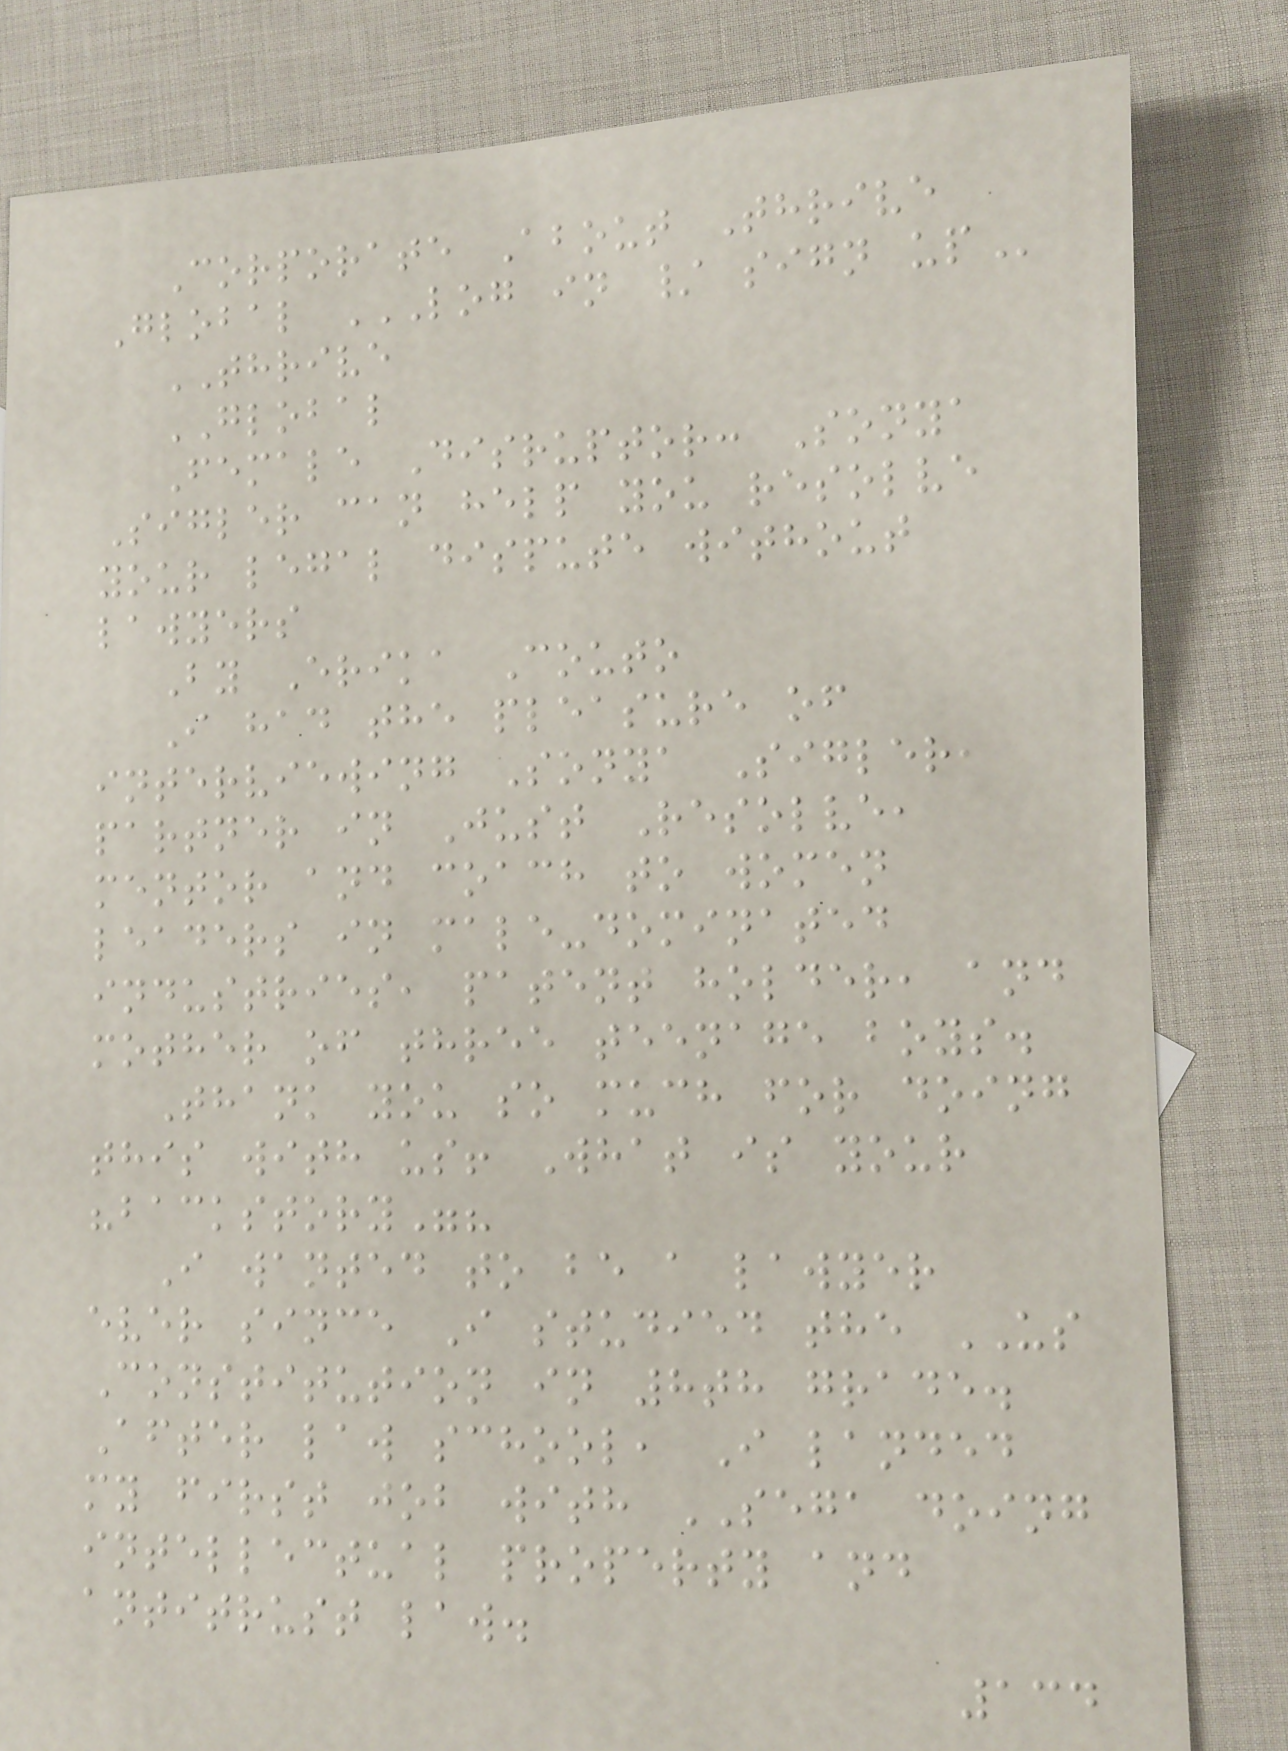Corporate About Thrive
Global LOG IN / SIGN UP
THRIVE
GLOBAL
Female Disruptor: Sonya
Sigler can help you resolve
your legal dispute without
lawyers
By Erika Couto
I had the pleasure of
interviewing Sonya Sigler,
partner in Just Resolve,
mentor and coach to women
leaders in male-dominated
industries, patent holder, and
mother of three teenage boys.
Thank you so much for doing
this with us! What is your
"backstory"?
I wanted to be a lawyer
ever since I studied the US
Constitution in 8th grade.
After law school, I landed
my first job with SEGA doing
intellectual property and
antitrust law.
134
